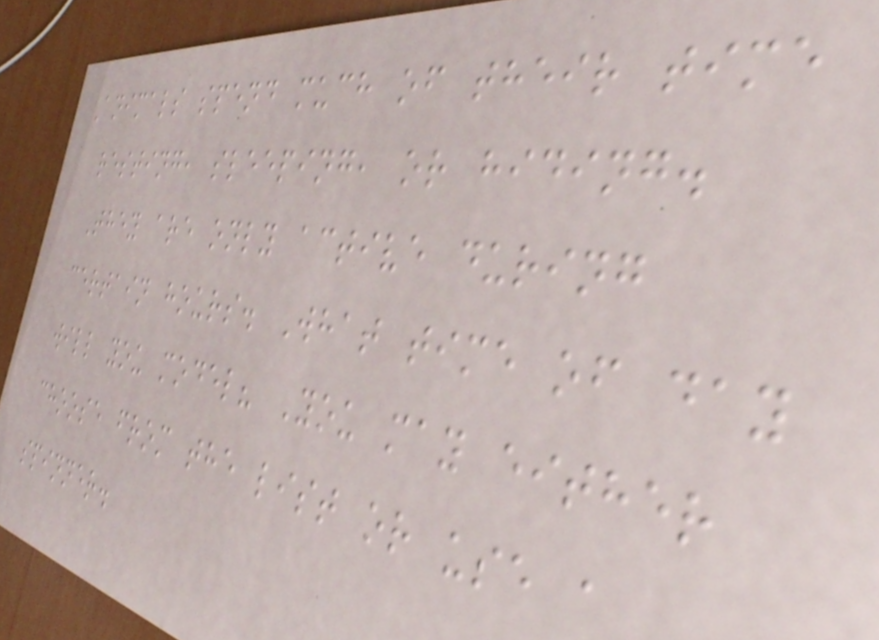Animals spend much of their time
resting, sleeping, or hiding.
They are only active during
certain hours. What time of day
will you model? You may either
choose from the list or use a
spinner.
